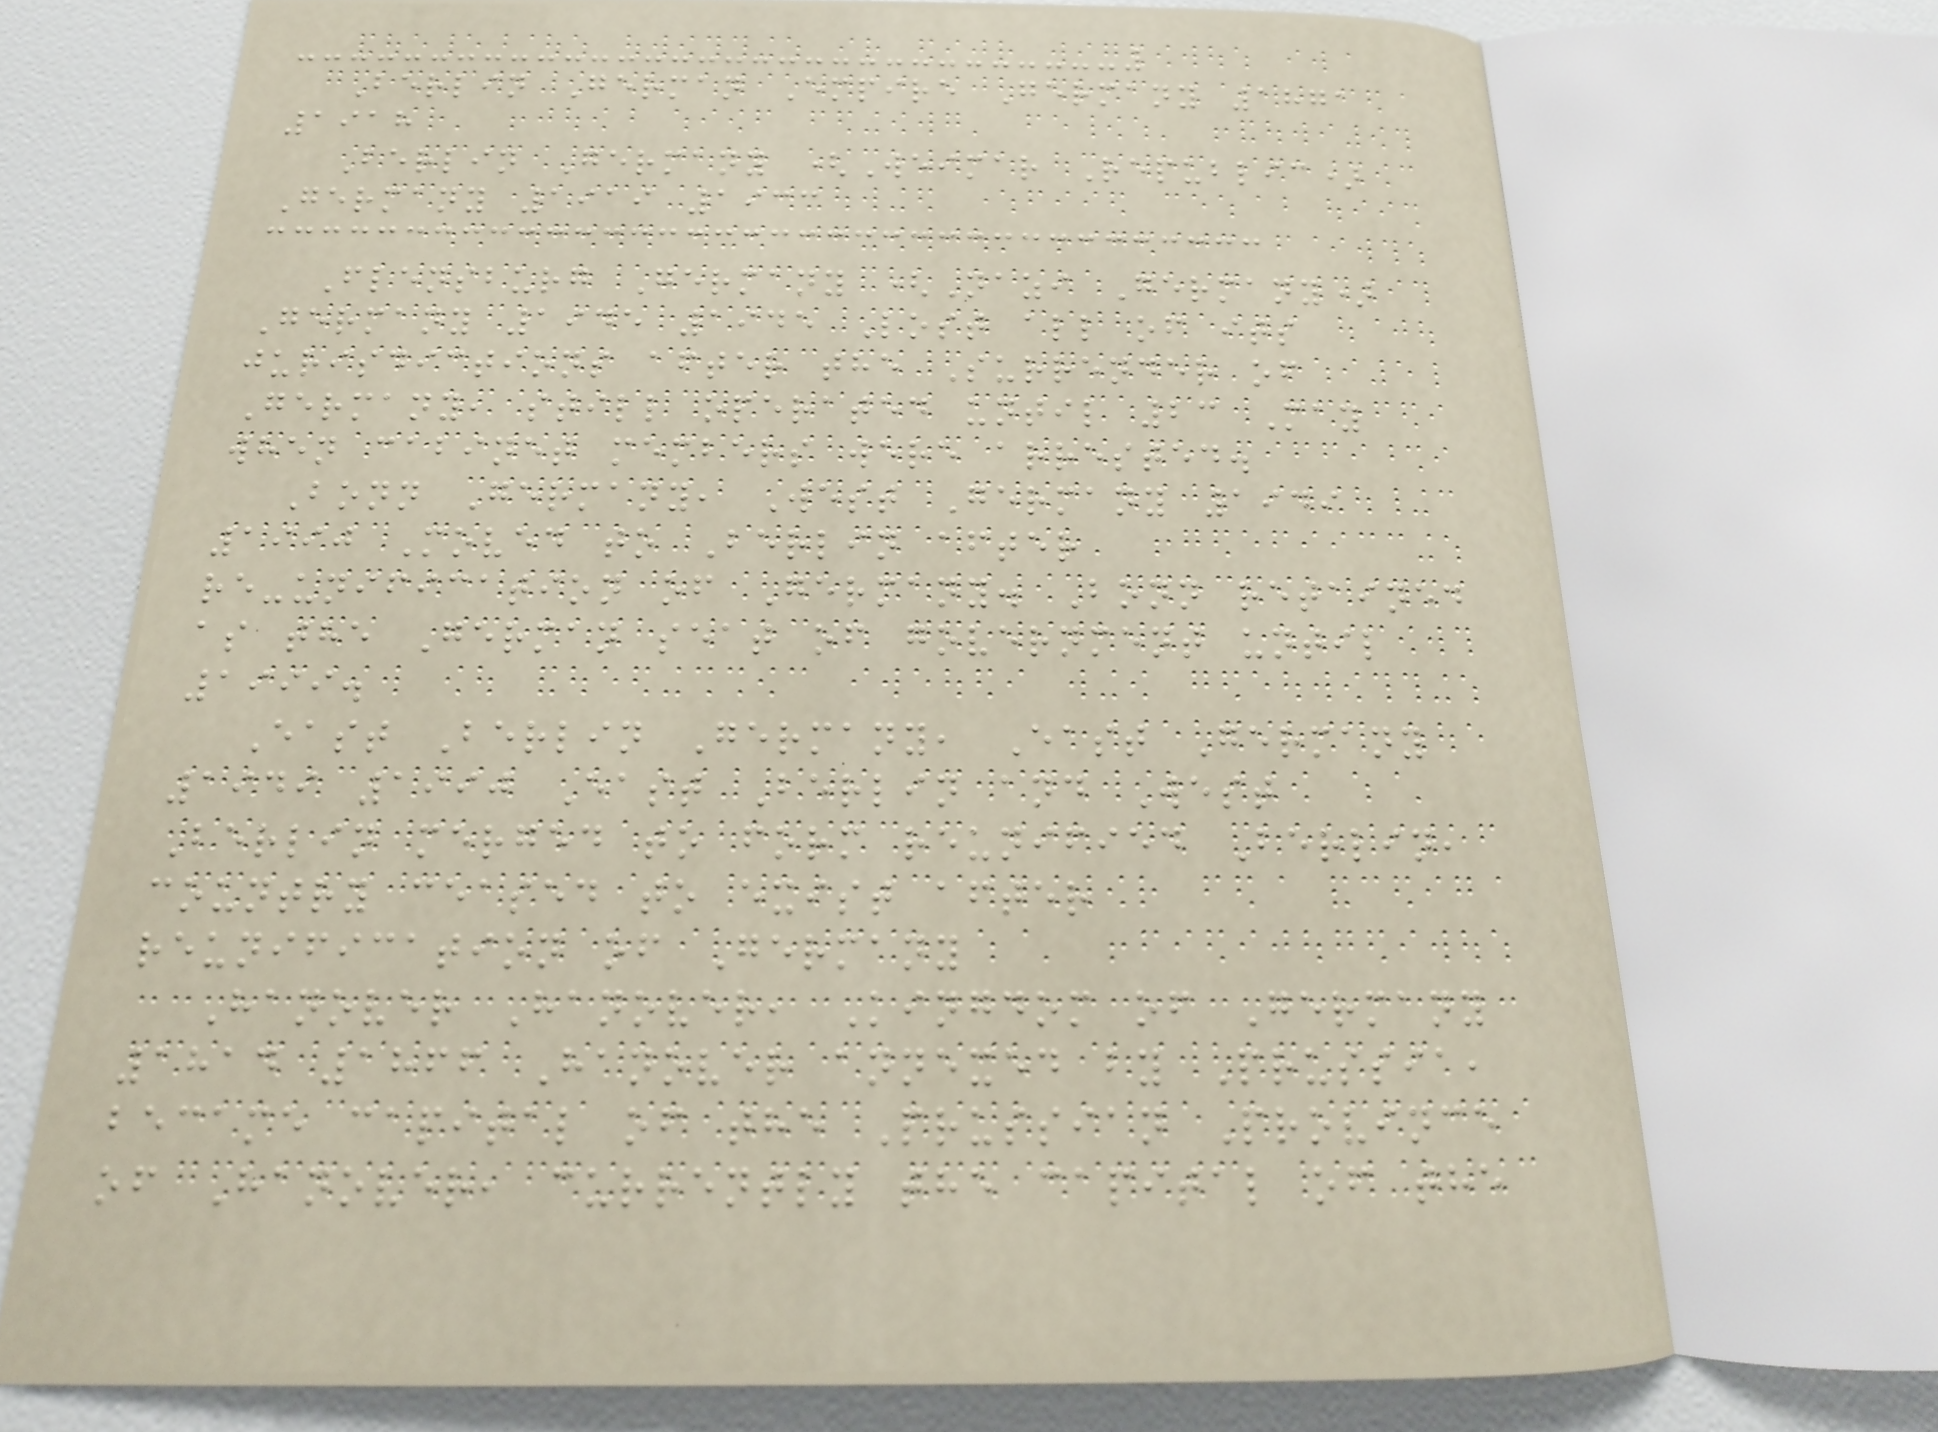Berlin German Empire Germany 1871
1918
Berlin Germany (Weimar Republic)
Germany 1919 1933
Flensburg Germany (Nazi Germany)
Germany 1945 1945 Lost all of its
jurisdictions after the Surrender of
Germany, still operated until 23 May
when cabinet members were arrested.
Bonn Germany, West Germany 1949
1990 Moved to Berlin after
re-unification of Germany. Bonn retained
as the German seat of government until
1999.
East Berlin Germany, East Germany
1949 1990 East Berlin and West
Berlin merged to form reunified Berlin,
country ceased to exist after
reunification of Germany
Hanover Hanover, Kingdom of Germany
1814 1866 Hanover annexed by Prussia,
became capital of the Prussian Province
of Hanover, currently the capital of the
